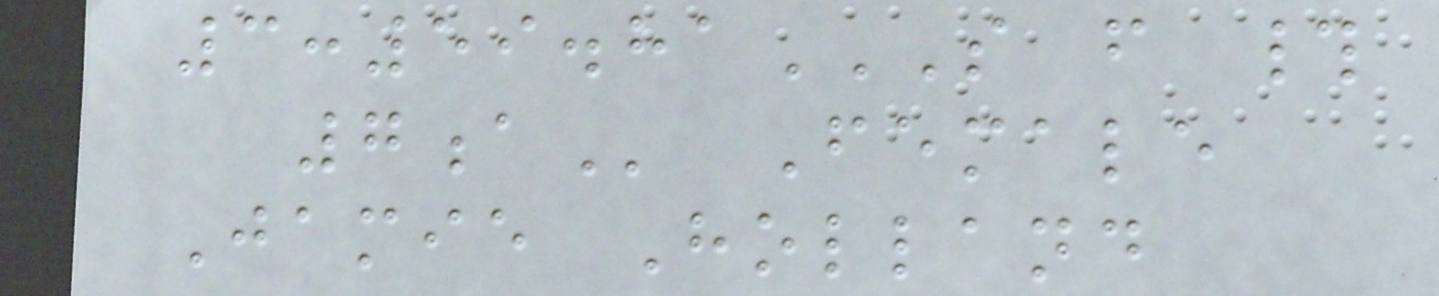3:59.81S F #
7A Female
Jamie Holland
